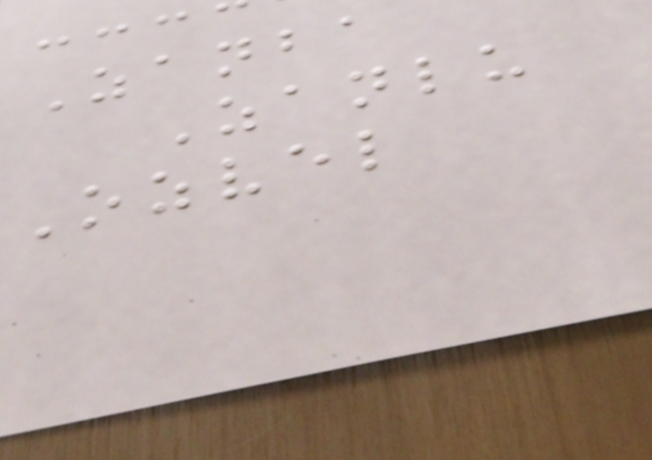Zanba
Zanlu
Ozvel
